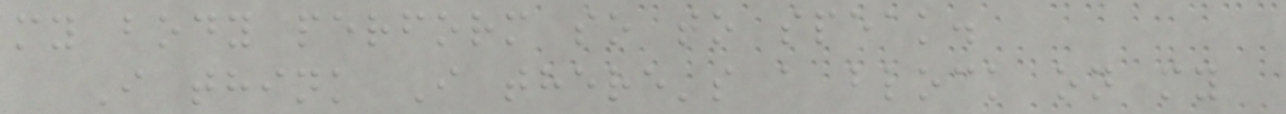my body perform so to speak.
I think I there's a block on my
